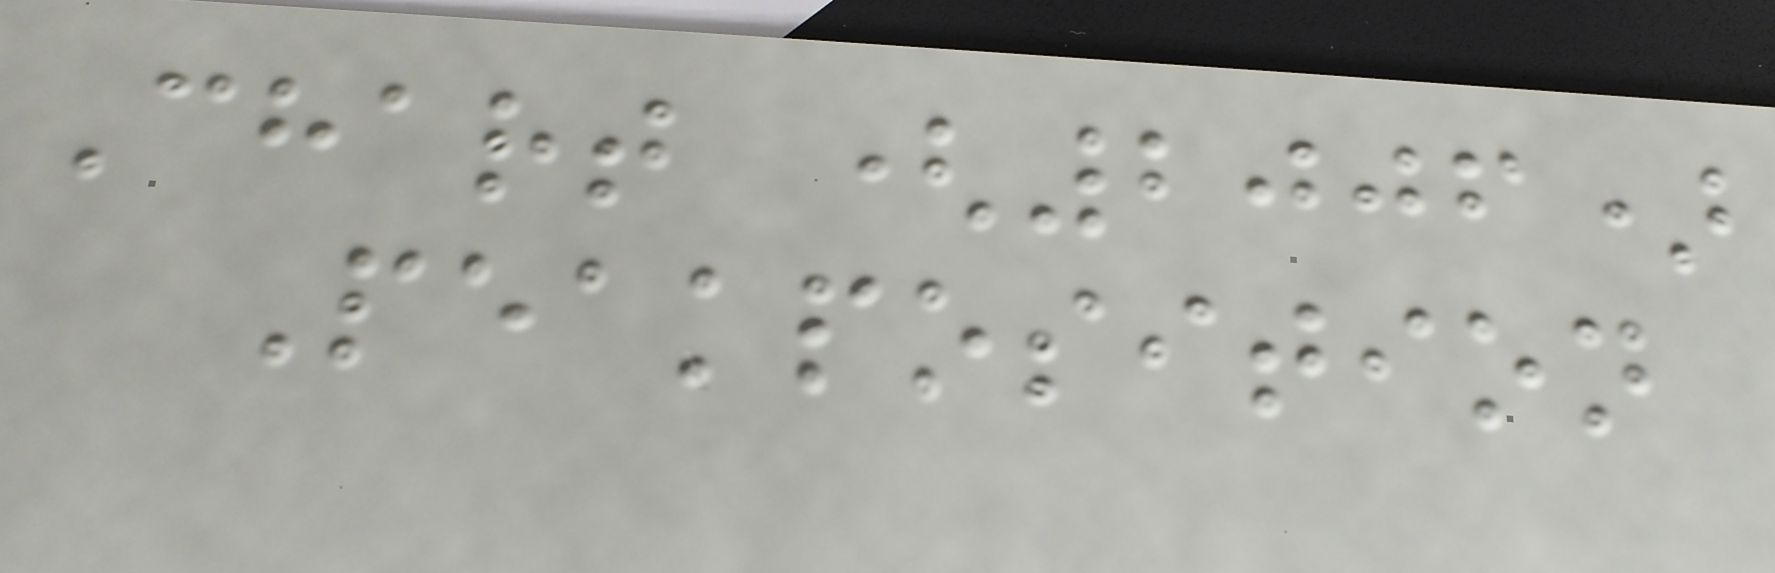Chart (2006)
Peakposition
